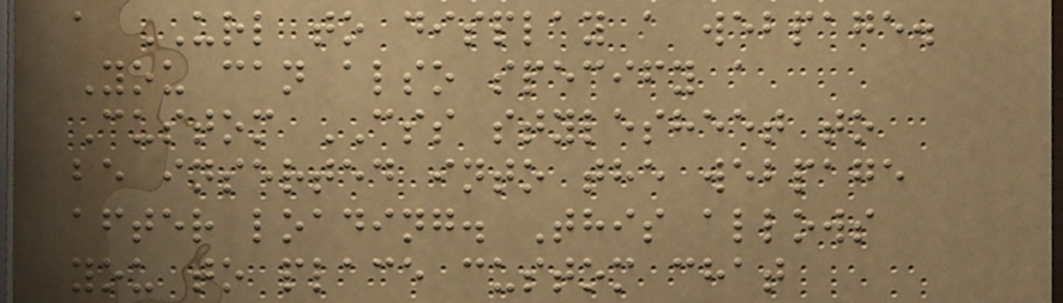a URL to display a webpage.
You can also specify a
Custom CSS stylesheet to
be inserted into the webpage
after loading. This allows
you to place custom chat
